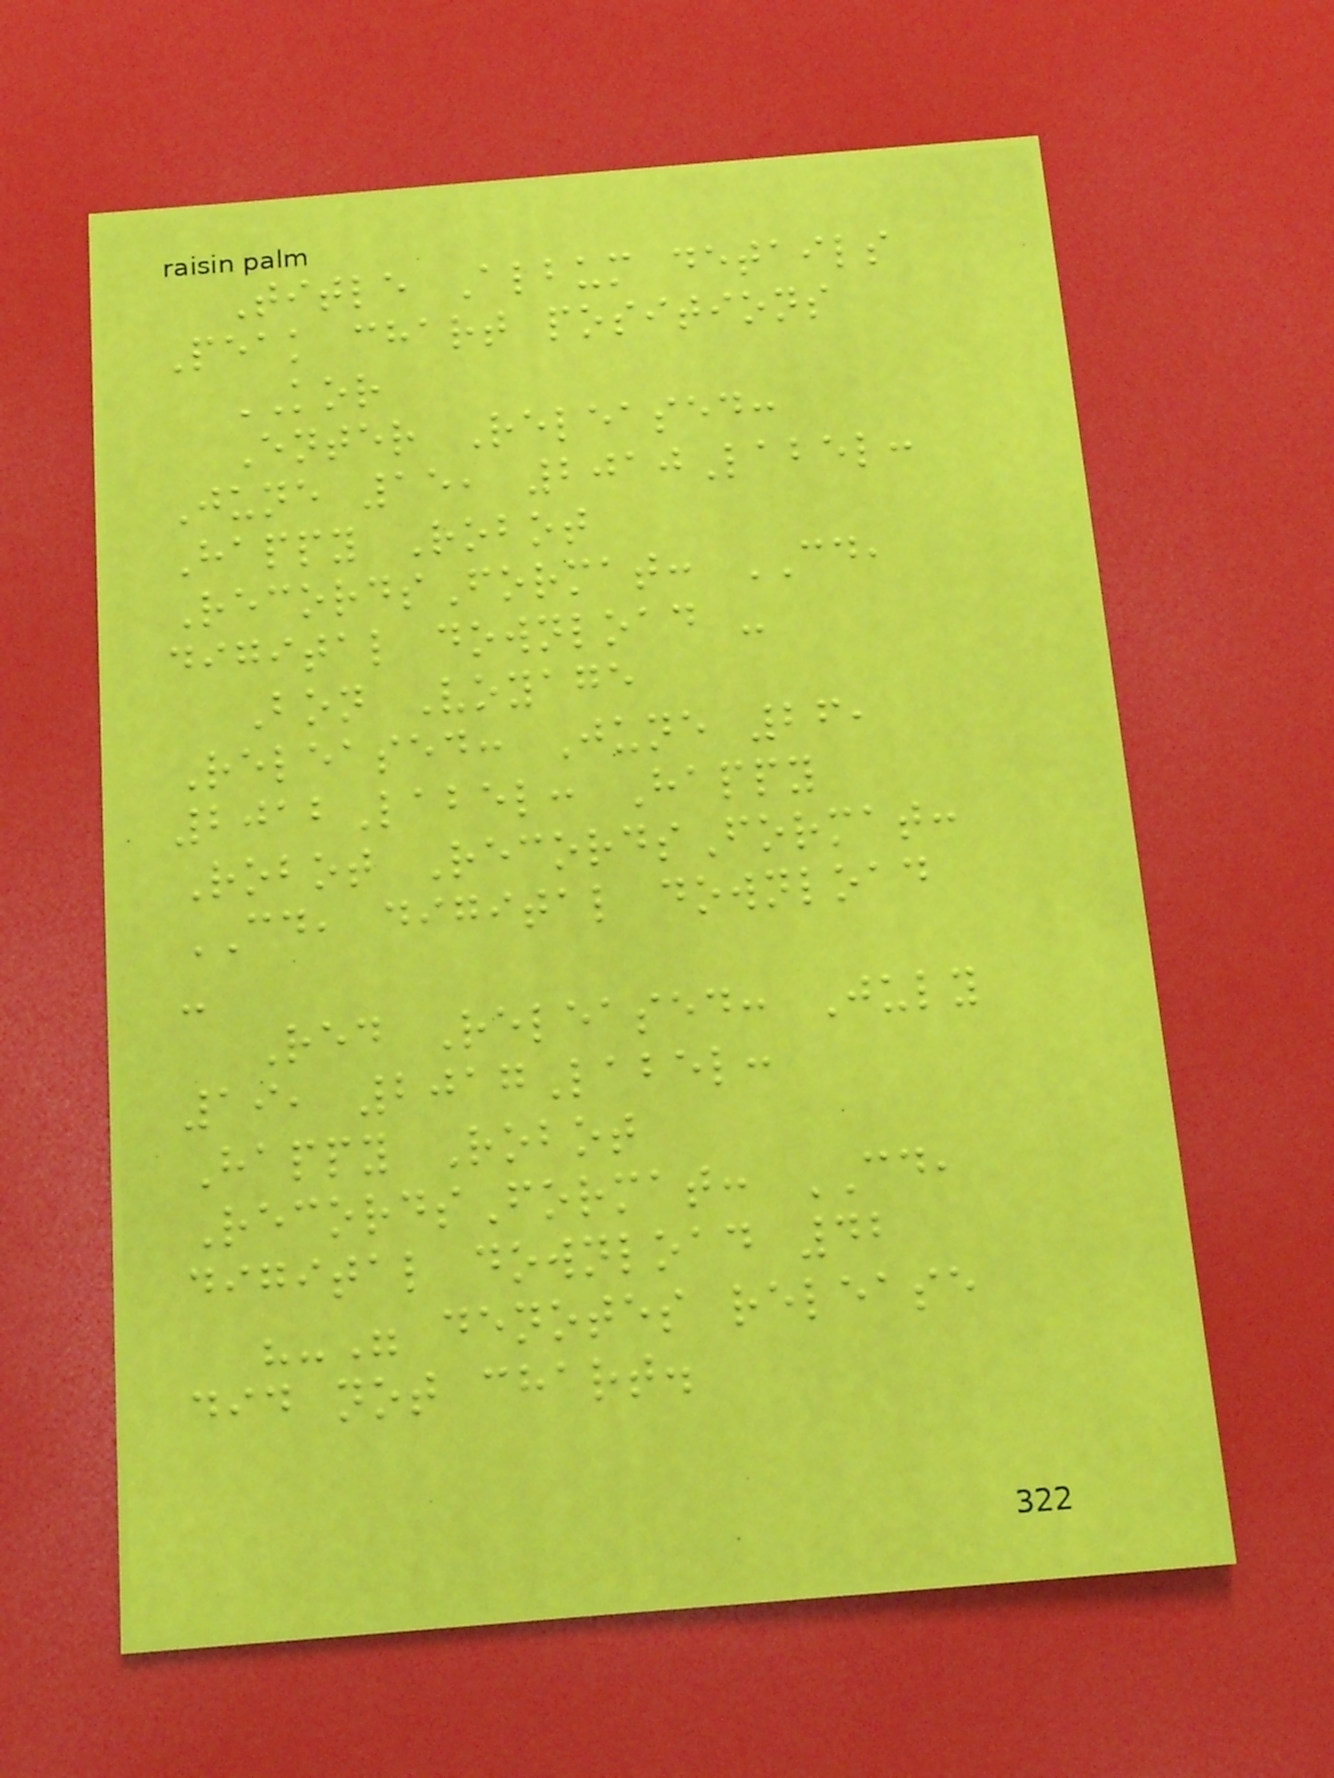Title Album details
Peak chart positions
KOR
Enter Released:
June 15, 2010Label:
Happy Robot
RecordsFormat: CD,
digital download -
Bon Voyage
Released: June 26,
2012Label: Happy
Robot RecordsFormat:
CD, digital download
-
Red Released: July
19, 2017Label:
Happy Robot
RecordsFormat: CD,
digital download 42
"-" denotes release
did not chart.
